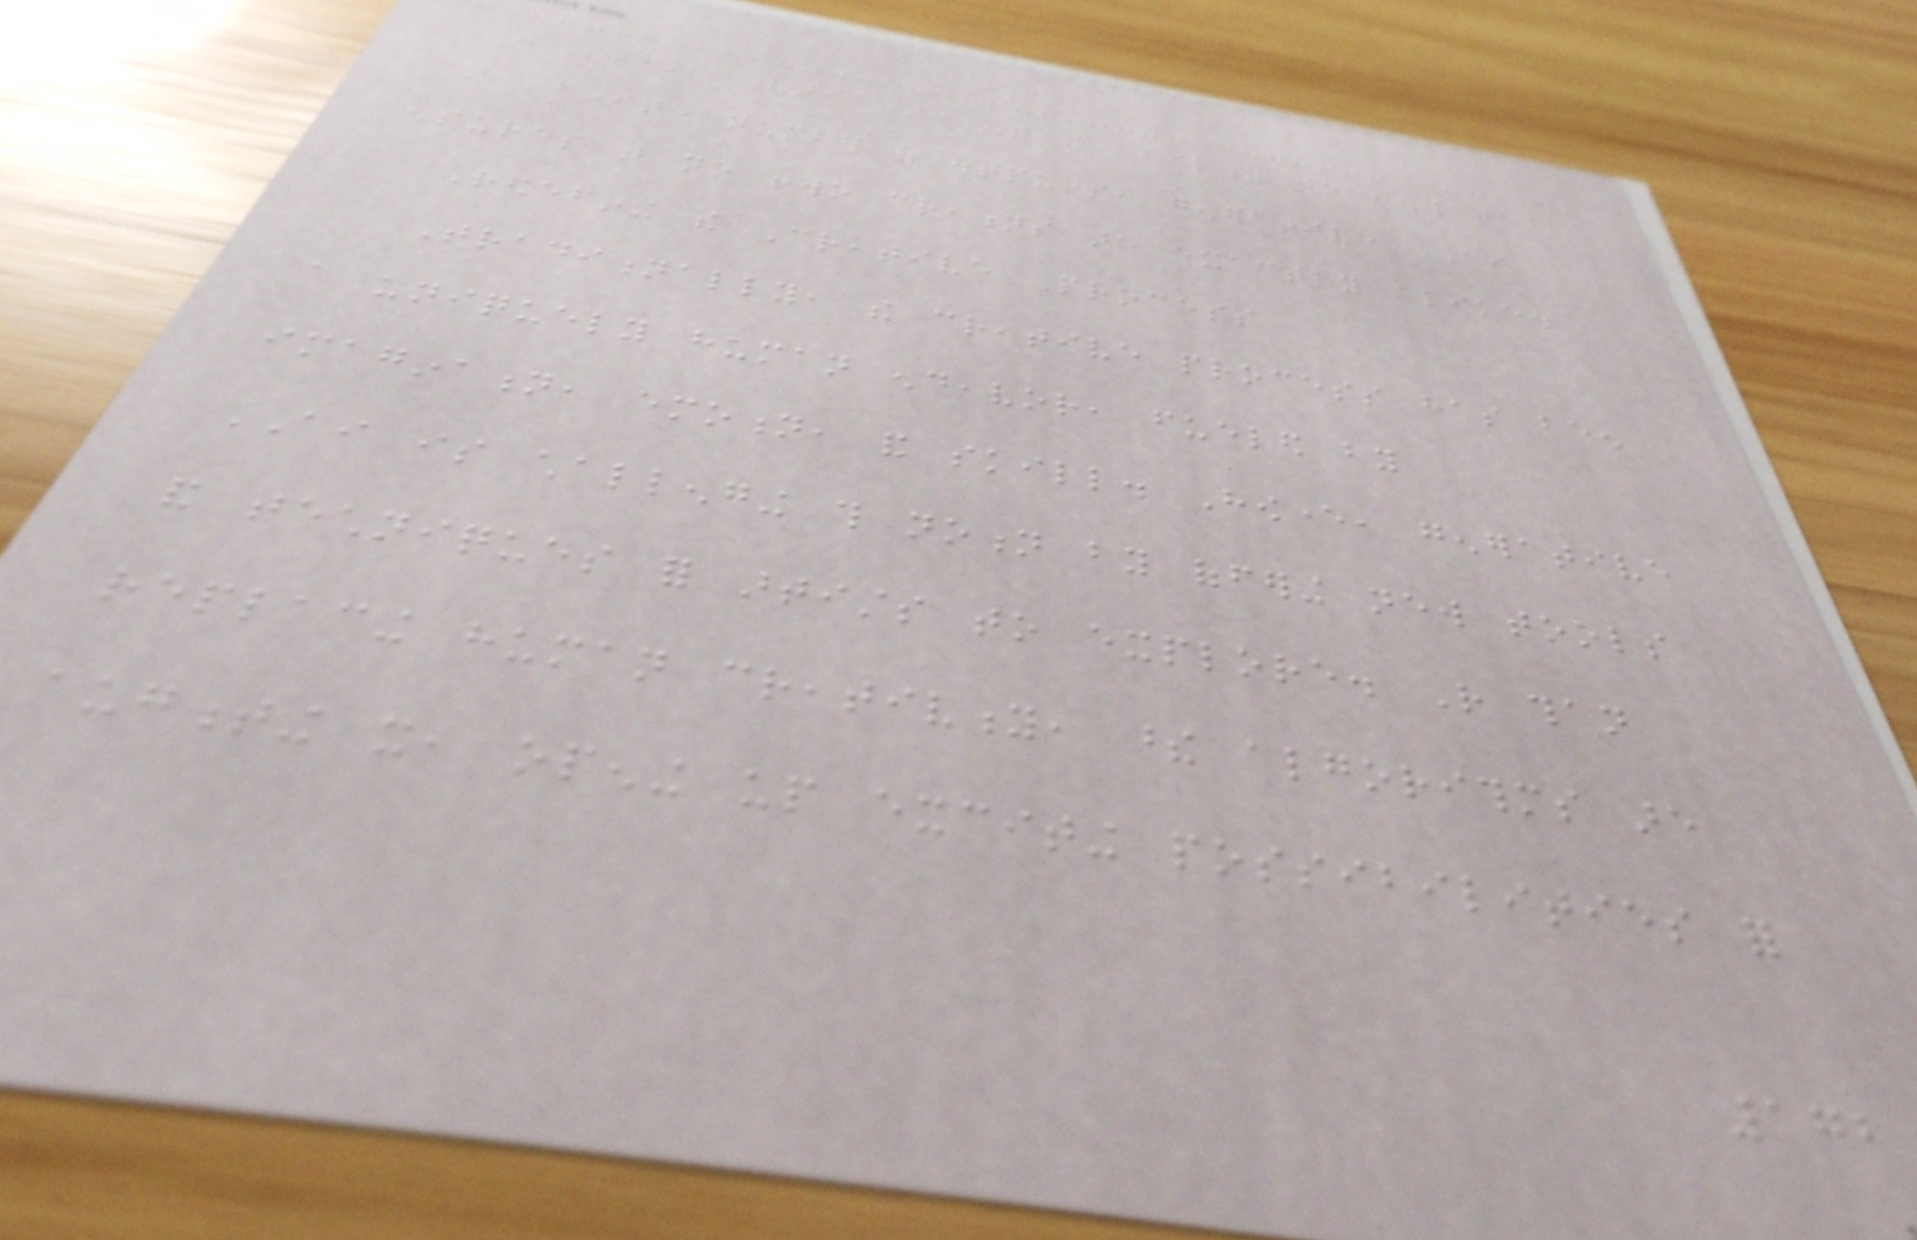- Endless Variation: With the ability to generate
an infinite number of outputs, generative AI
ensures that no two creations are exactly alike.
Redefining the Creative Process
Traditionally, the creative process has been
a uniquely human endeavor, fueled by
imagination, emotion, and skill. However, generative
AI is challenging this notion by offering new tools
and techniques for artists to explore. Rather than
replacing human creativity, these algorithms are
augmenting it, opening up exciting possibilities for
172
